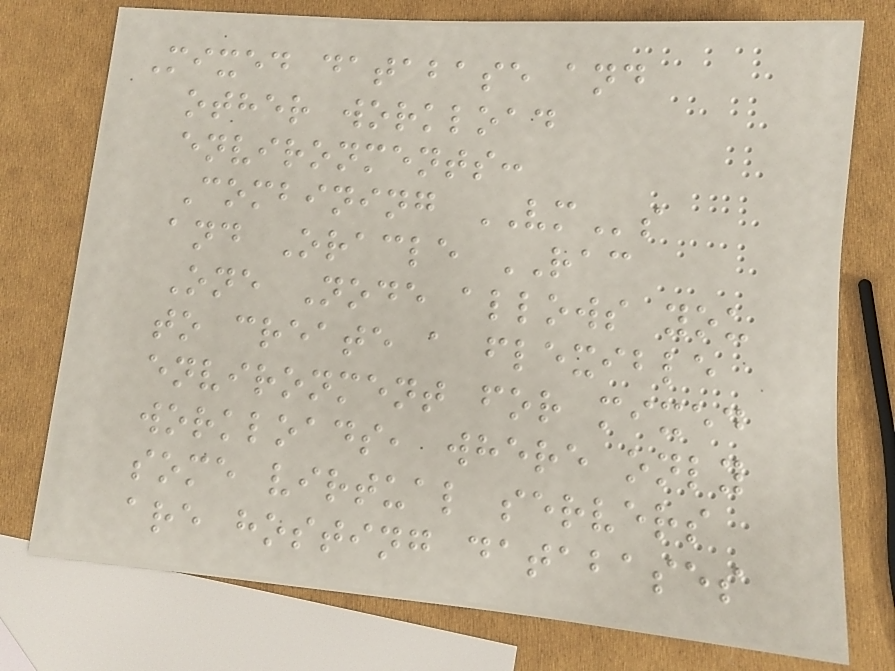Mixed database and
other workload
environments:
Combining VMs
and Oracle RAC
One Node allows you
to create a flexible
environment for mixed
workloads, where only
some virtual servers
are hosting databases
